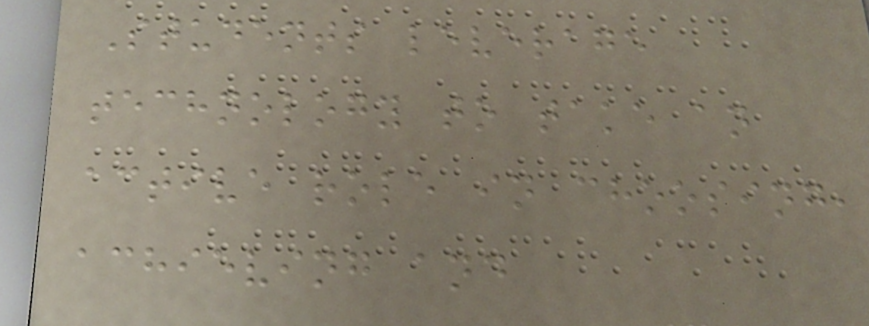Students leverage
technology to take an
active role in choosing,
achieving and
